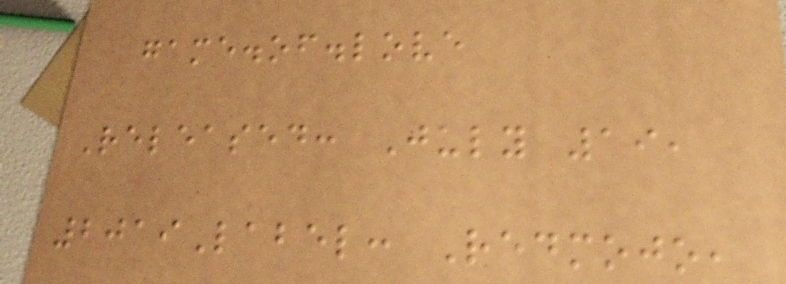game.of.love
Released: July 19,
2019Label: Redmojo,
